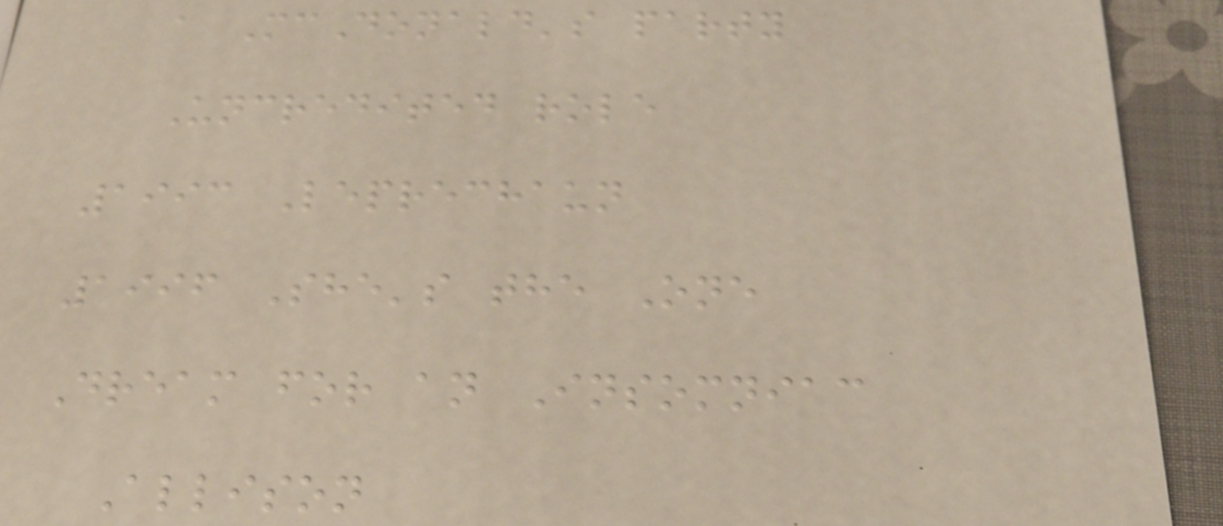a McDonald's party
Uncredited role
1993 Leprechaun
1996 She's the One
Dream for an Insomniac
Allison
